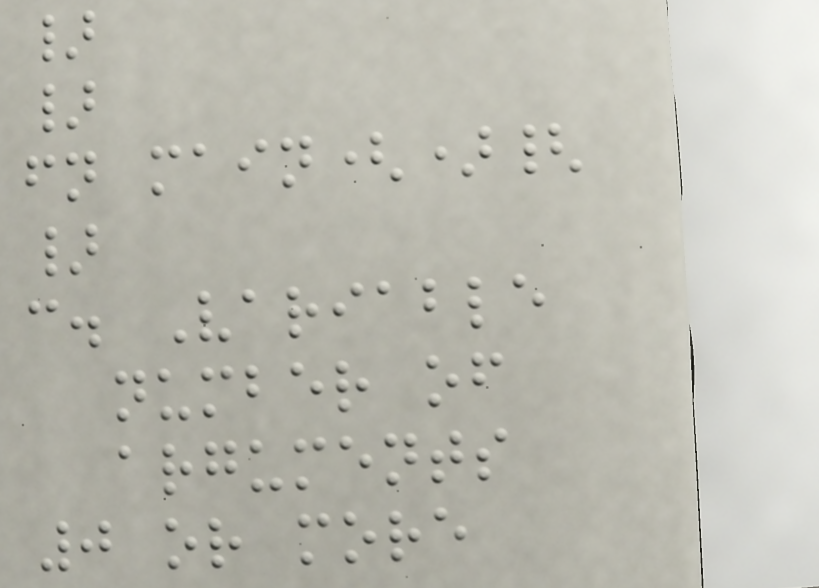}
}
fn main(){
}
c. Variable
number of
arguments
0 or more
